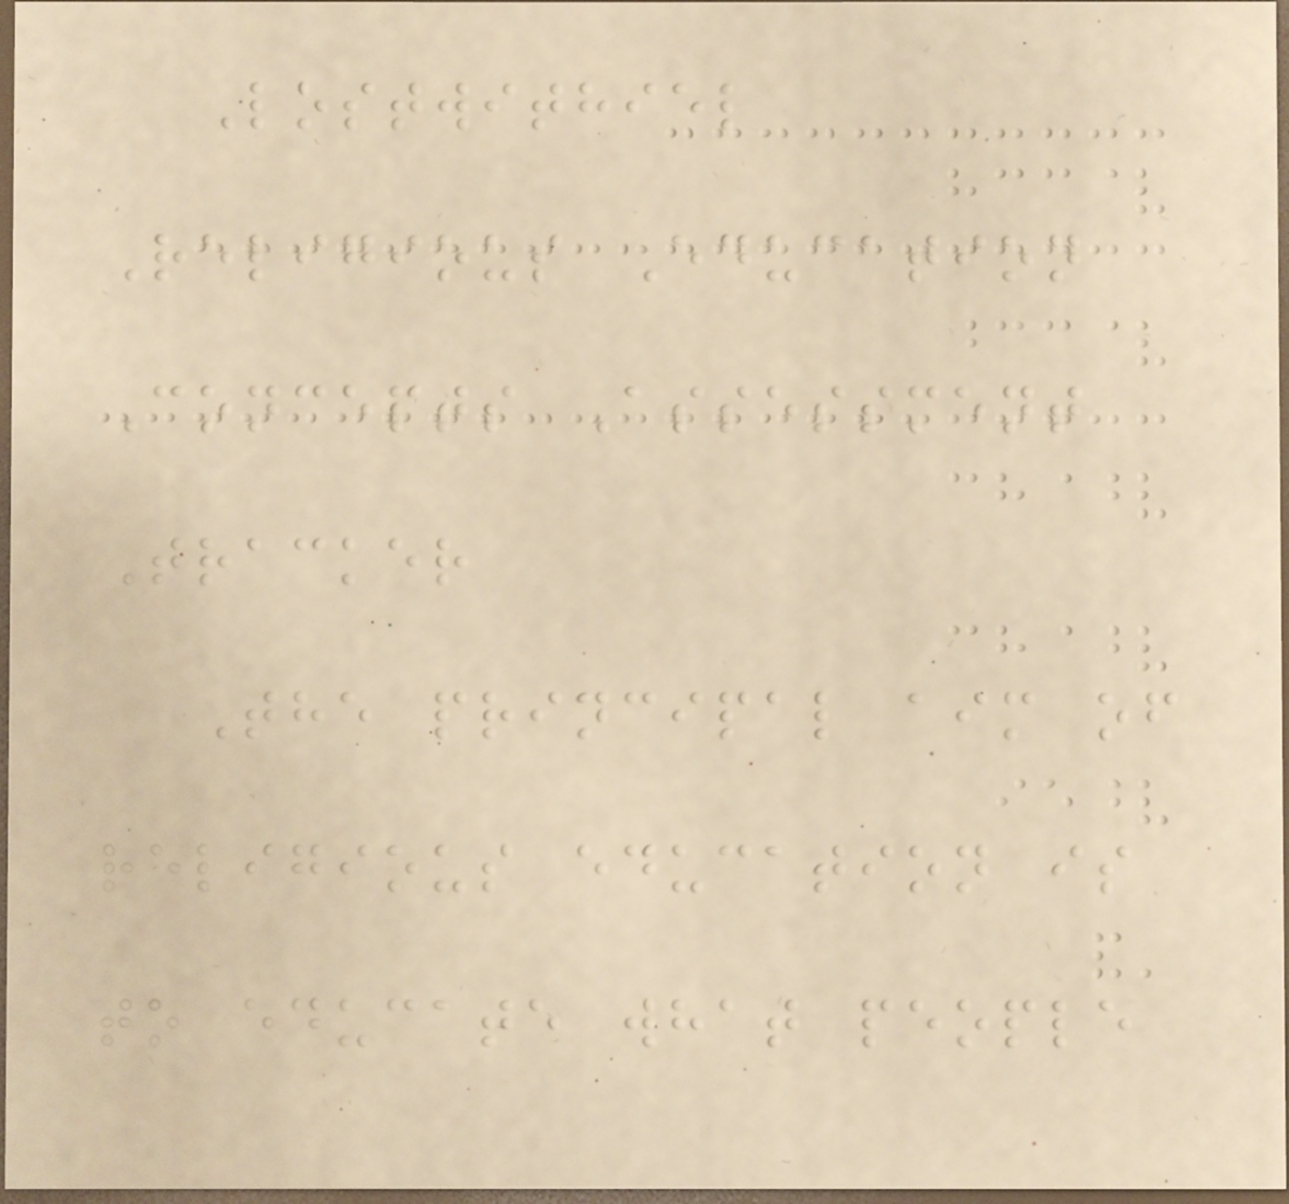Lostwithiel
Religious Education
Concepts Assessment
Tracker
The principal aim of
religious education is
to educate what people
